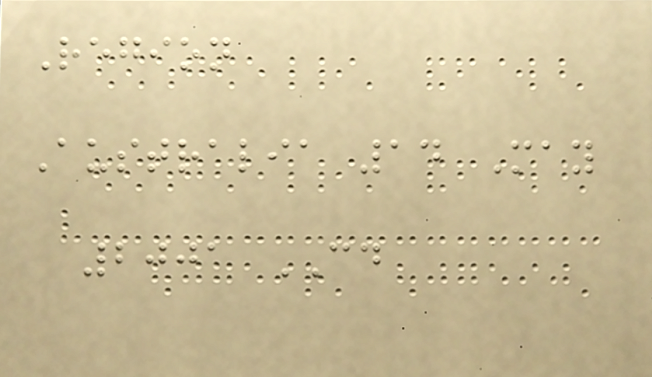Region
Australia 14 May
2001 CD
